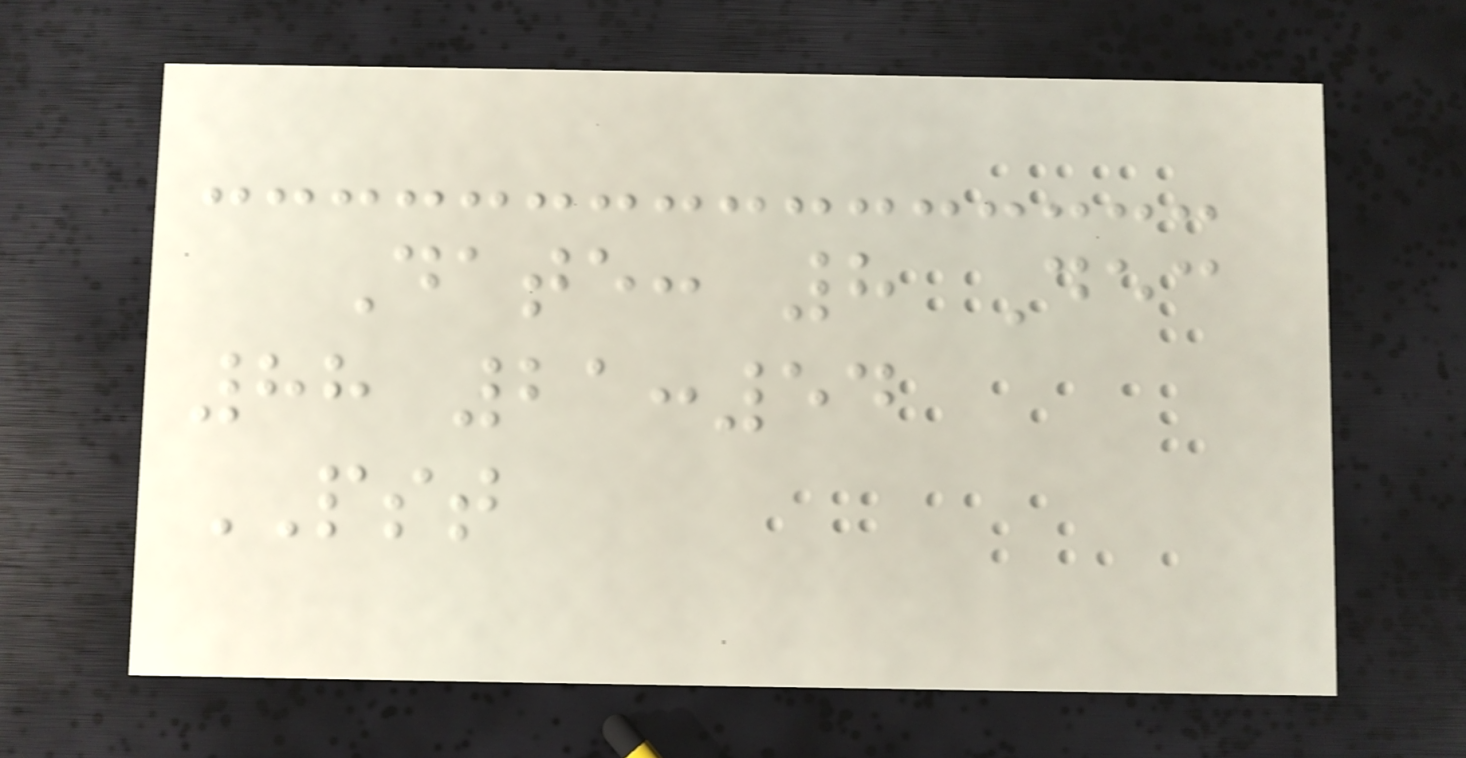Date: 8 Dec
88 21:54
PST
